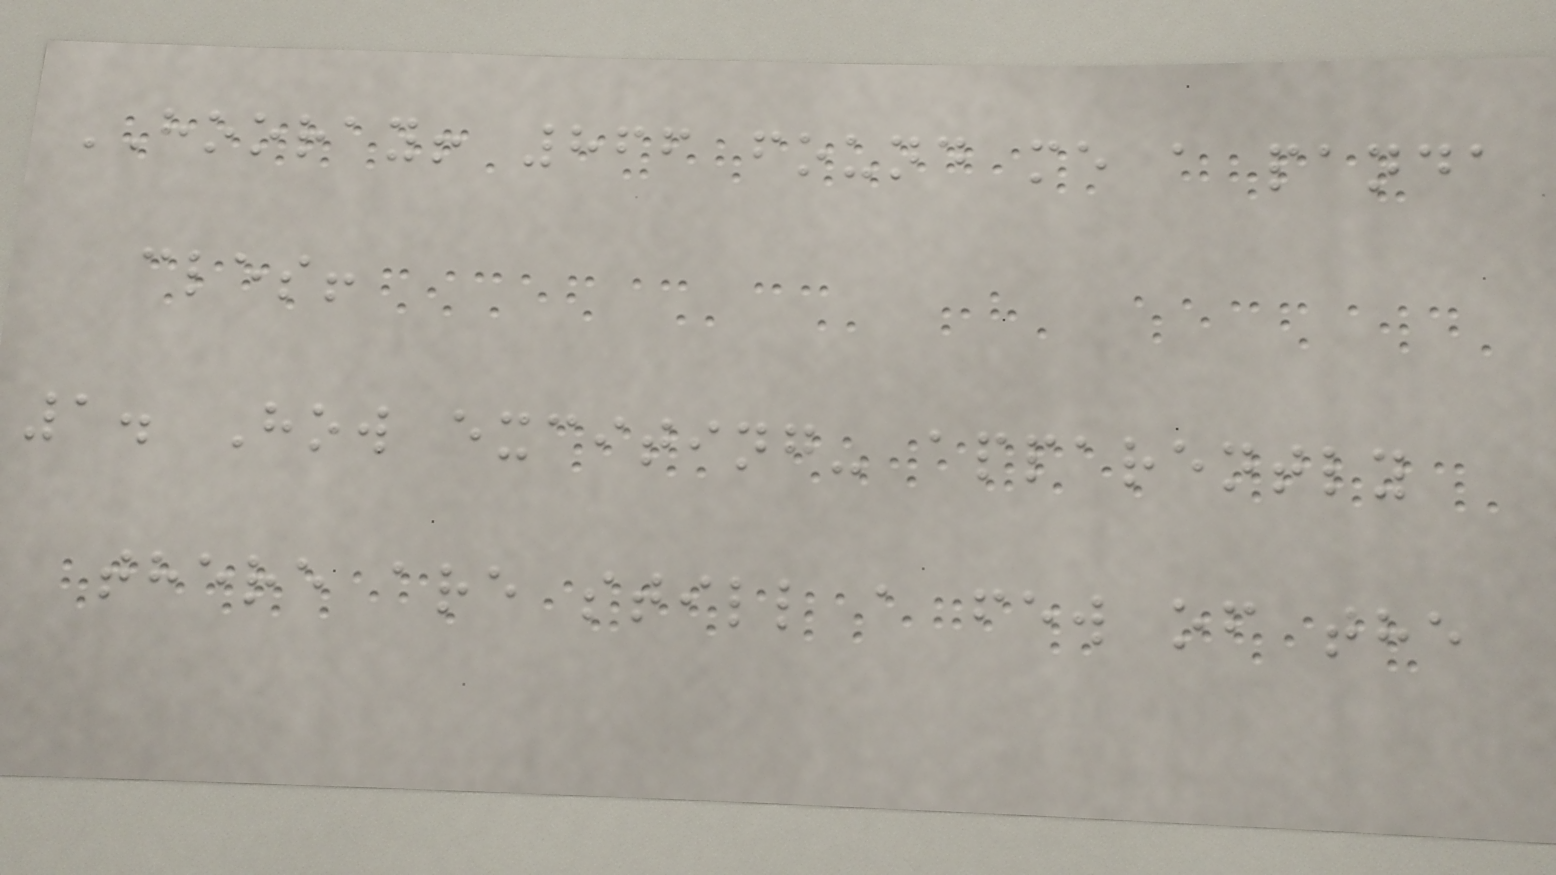HOORAY! 866 found me a panda
cles!
1. How exciting- apparently
there are still a few of the
